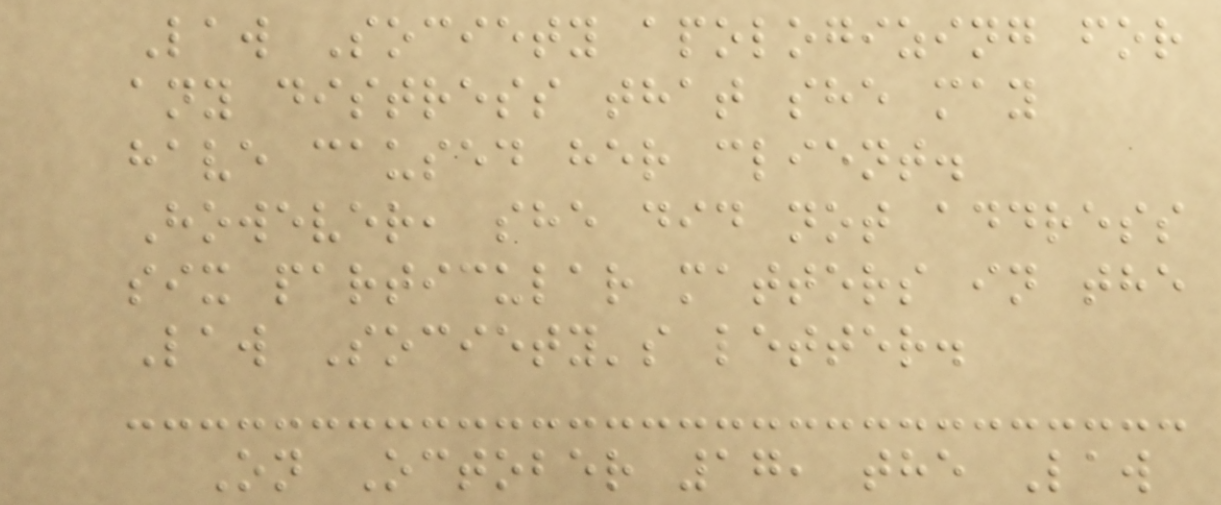Law Society apologizing for
any distress that she may
have caused her client.
However, she did not address
six particular matters in the
Law Society's letter.
On October 17, the Law
